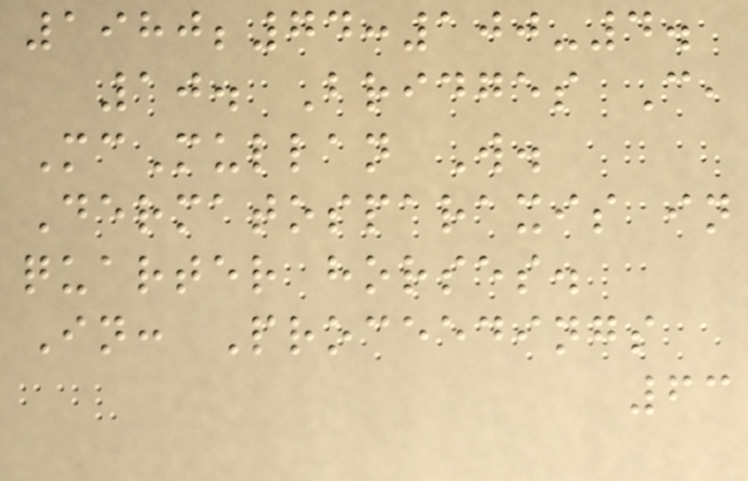1980;74:100-4.
10. Bridges C,
McMullan W.
Dermatosparaxis in
quarter horses.
In: Proceedings
63
